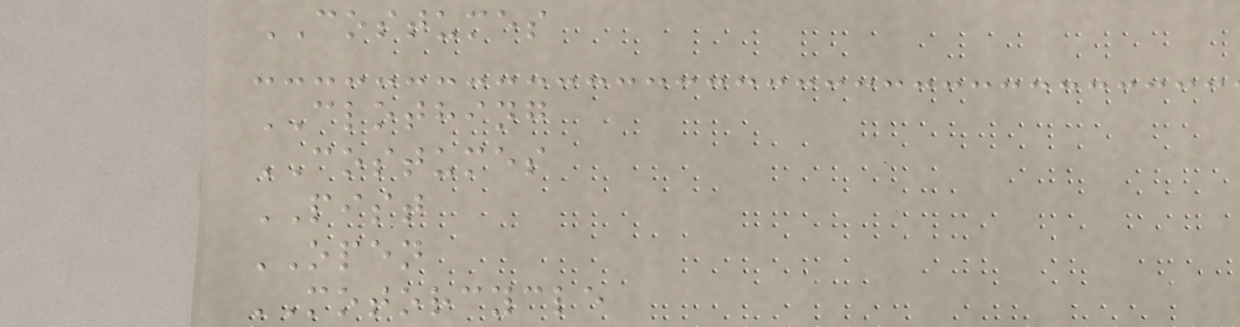COSTUMES
CLOTHING
COSTUMES
PIST
OPEN
MOTORCYCLE
